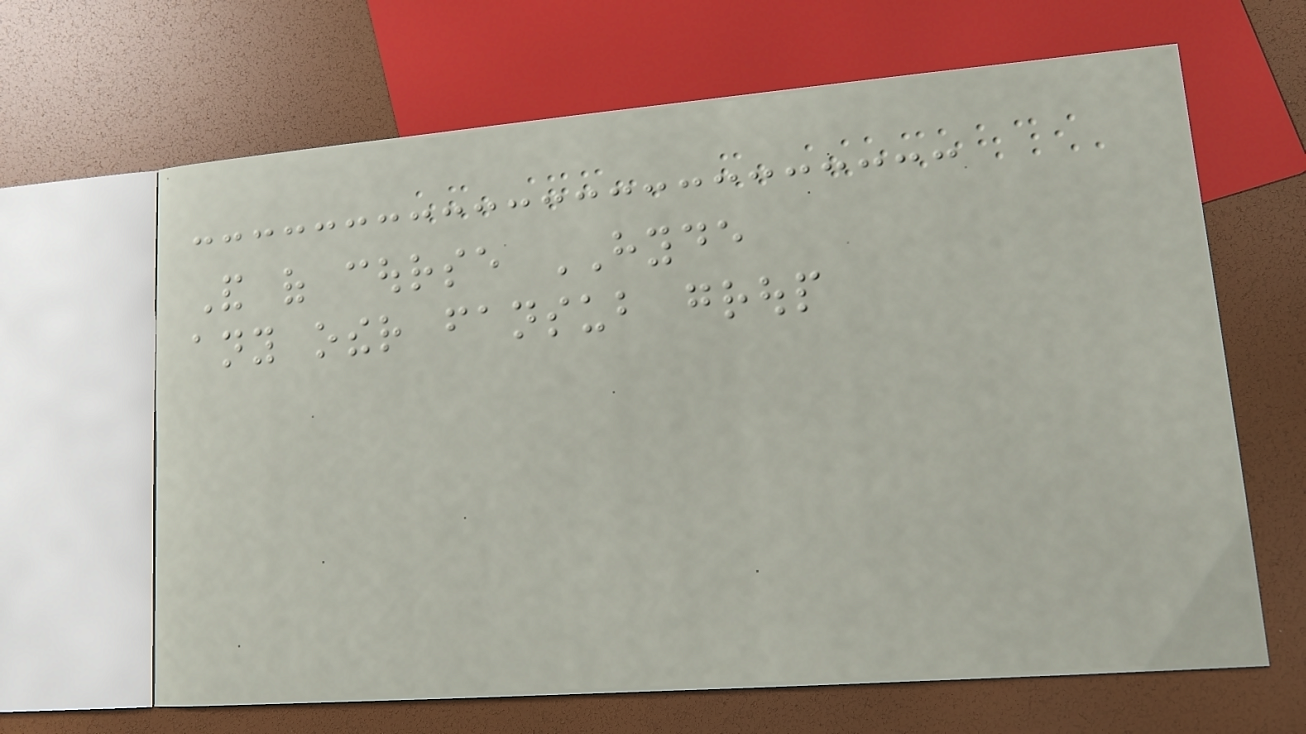And of course HYDE
any other fansub group
